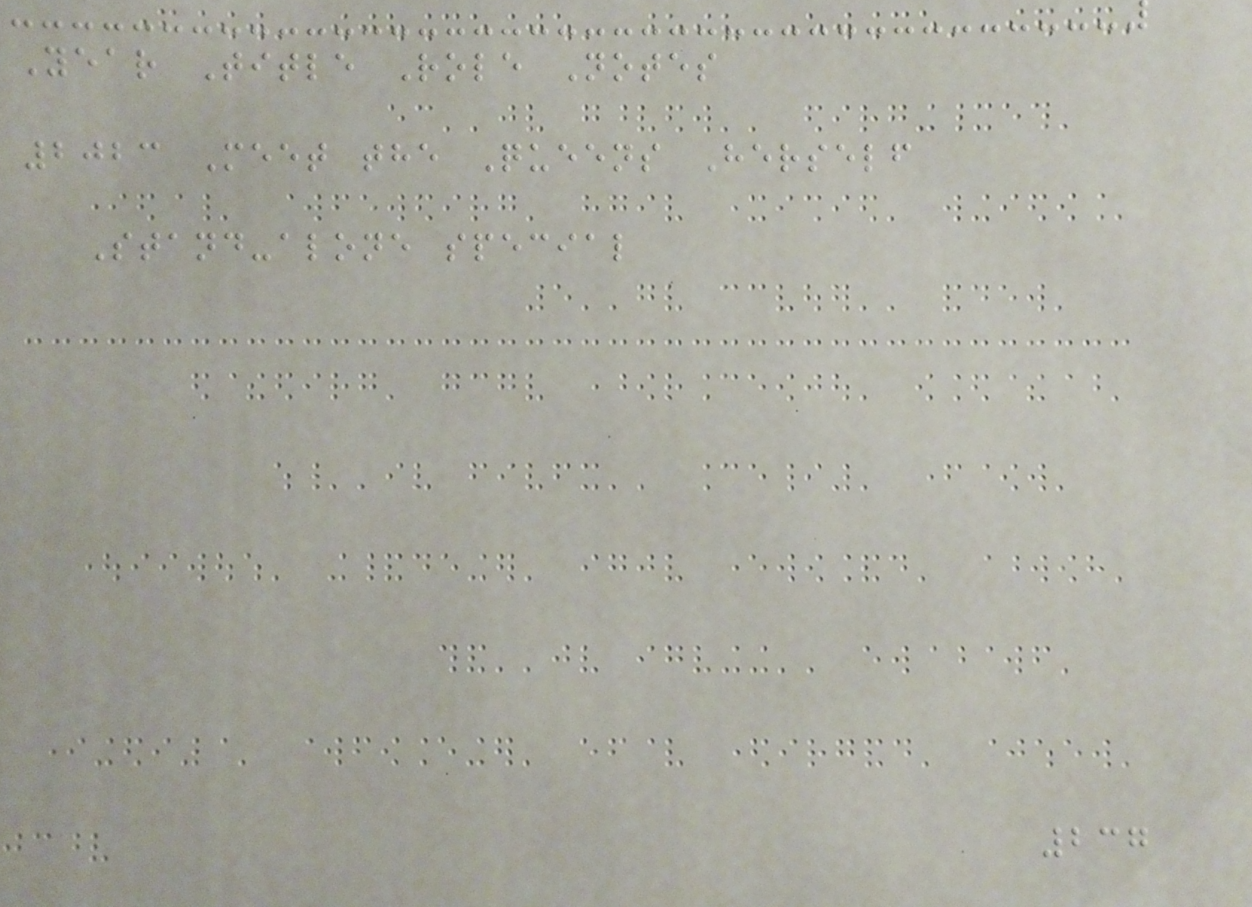Year Title Role Notes
2023 Meet the Queens Herself
Stand-alone special
237
